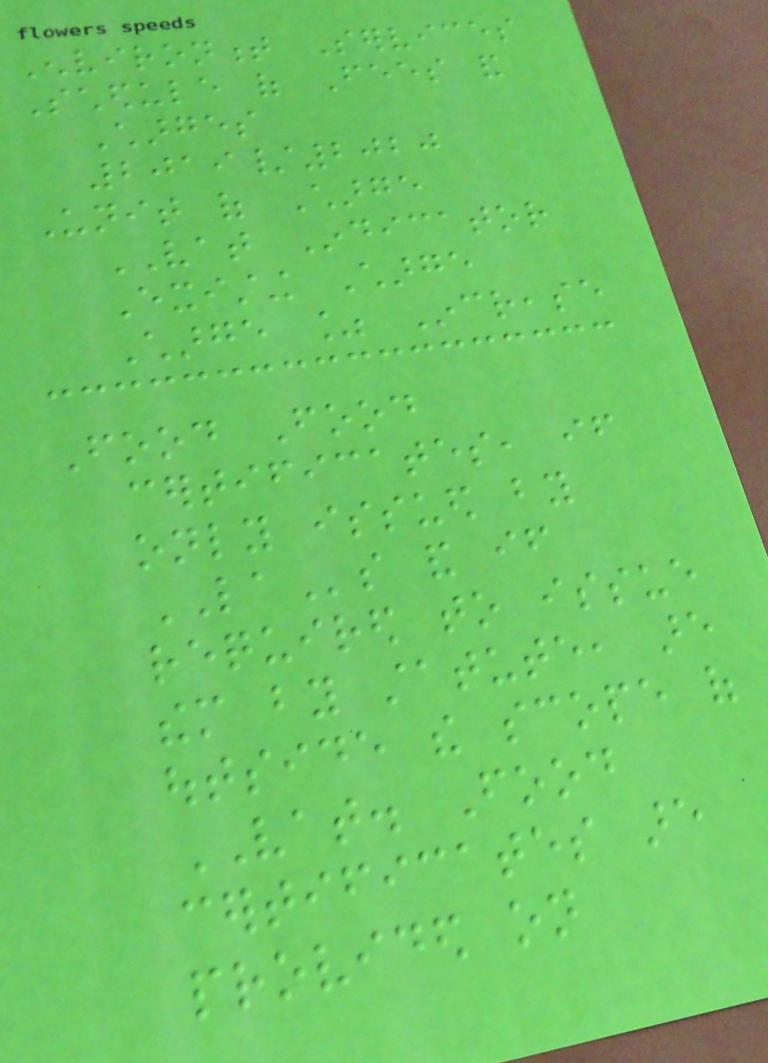Environment Services
Schedule of Fees and
Charges
2019/2020
Unit of Charge
VAT Indicator
Existing Charge
Charge % Increase
Food Food
certificates, if
only issued by
LAs and if
required to issue
them by statute, are
outside the scope of
VAT. Food
certificates are
provided on
